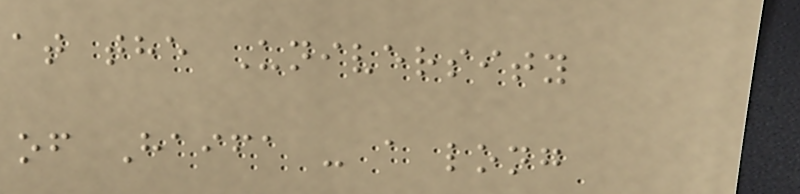at the University
of Haifa - a long
